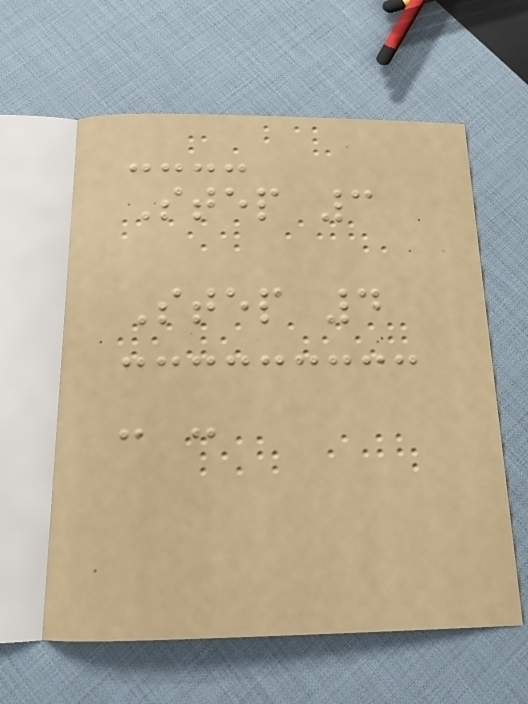Step 3
Step 4
- -
